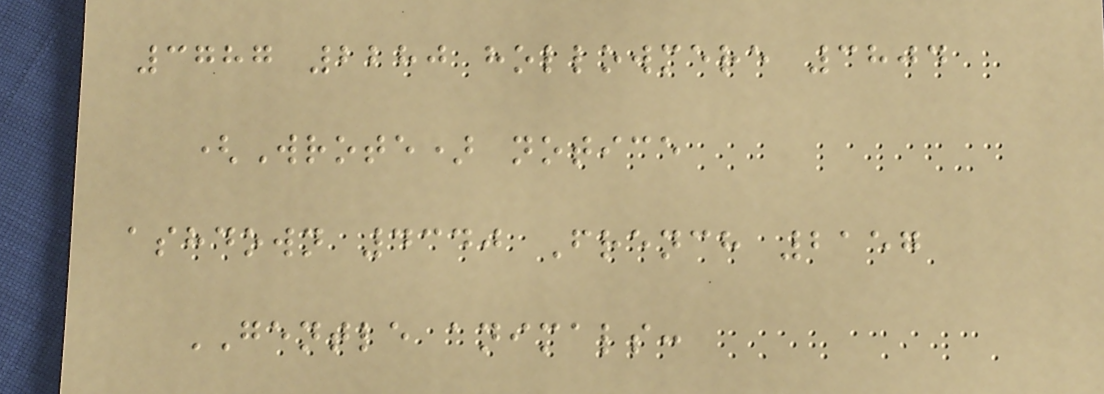3787 2280 hollowmere 3804
(Wrote) notice
ashdown 4340 French 2157
GENTLE animals:
